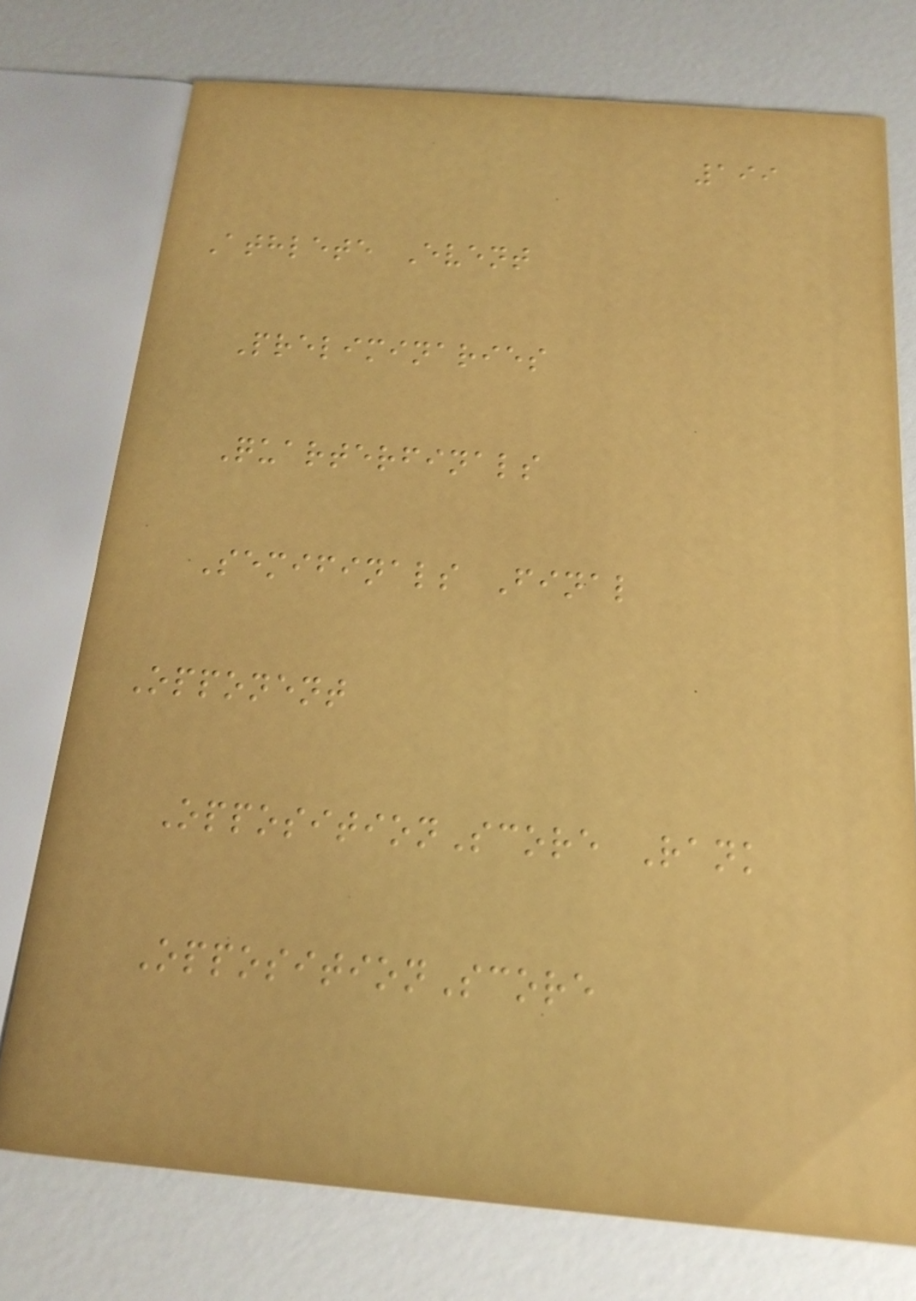199
Athlete Event
Preliminaries
Quarterfinals
Semifinals Final
Opponent
OppositionScore Rank
OppositionScore
